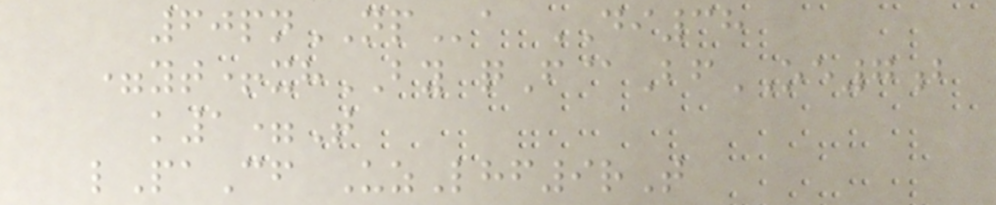60pnNPa DI38
=yt+xhBY qF@BfOE7b
k1=T
lPaCf UzLhf9rT
